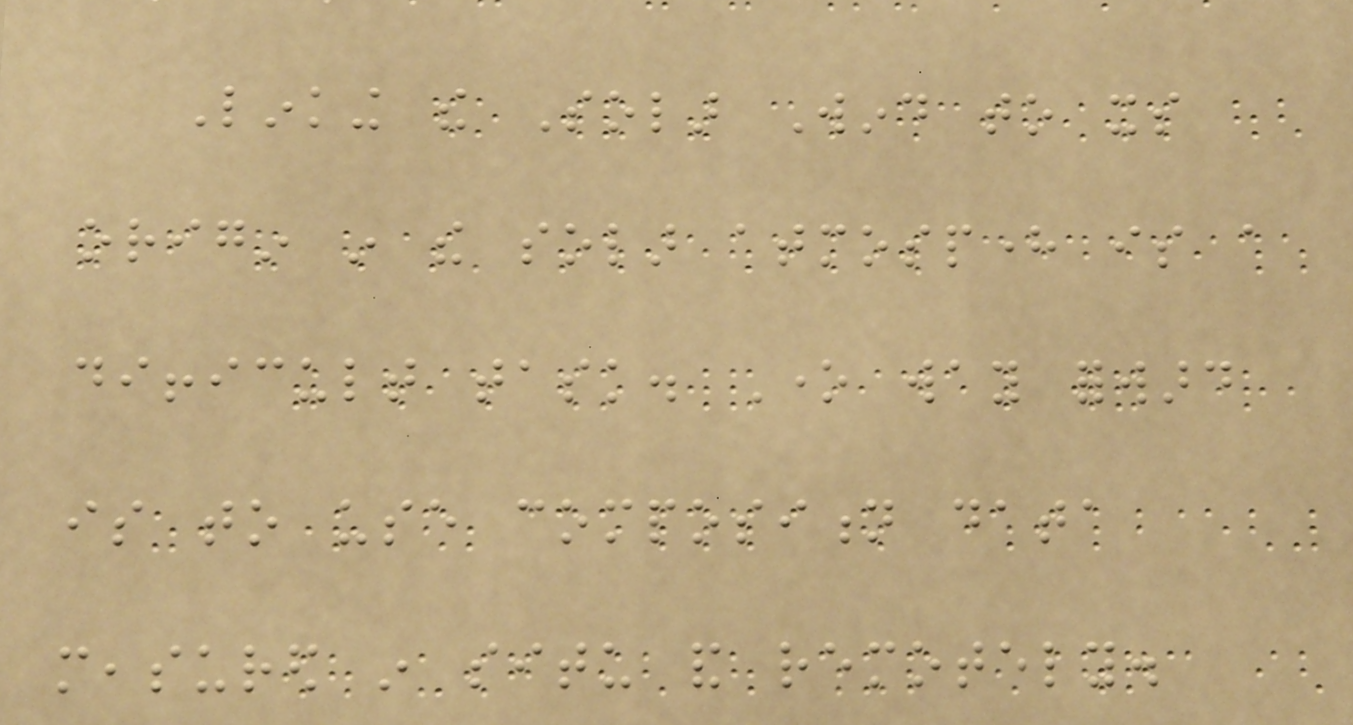Linking the Solar Wind to its
origin in the solar atmosphere is a
difficult task. One way forward
is to use composition data
measured in situ and remotely.
